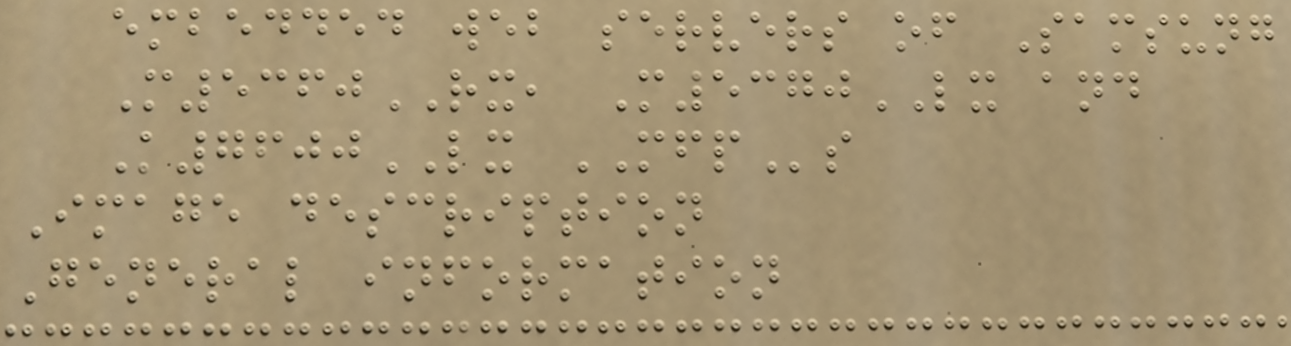embedded web servers of Samsung
M5360RX, M5370LX and
K7600LX MFPs
Image description
General information
